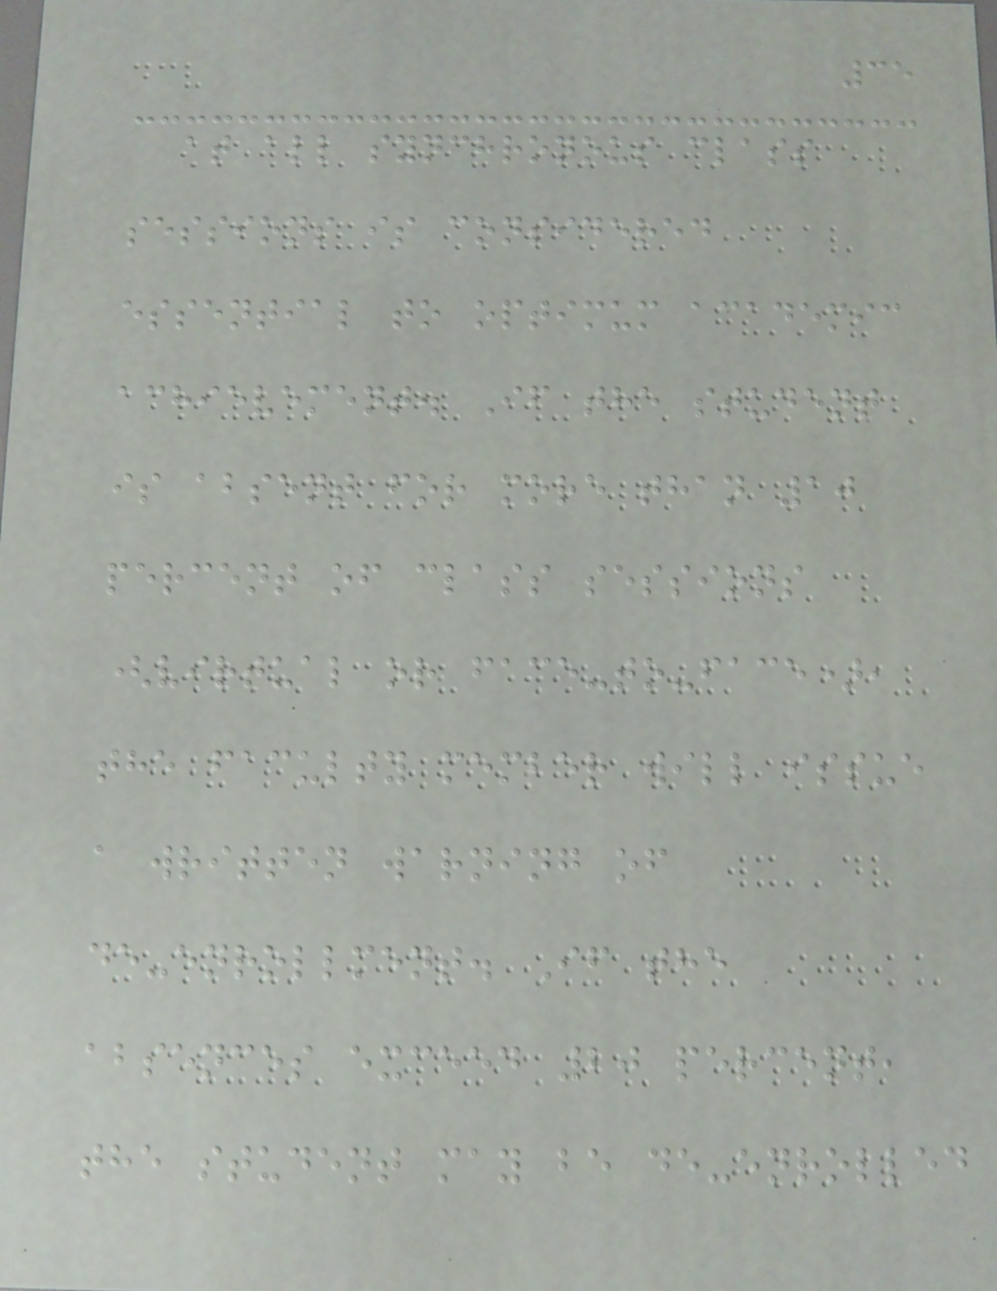35
at all synchronous class
sessions is considered
essential to optimum academic
achievement. If the student
is absent for more than 10
percent of class sessions
(virtual or face-to-face),
the faculty member will issue
a written warning of
de-enrollment. If the
absences exceed 20 percent,
the student may be de-enrolled
